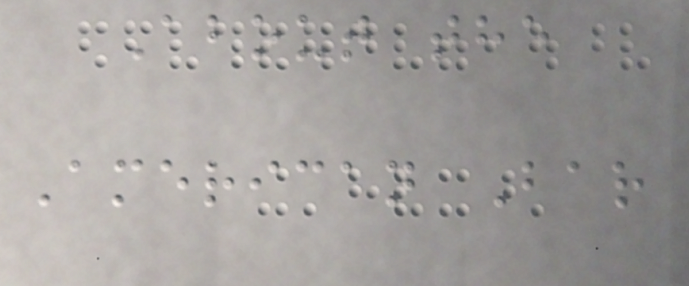About the
American Bar
